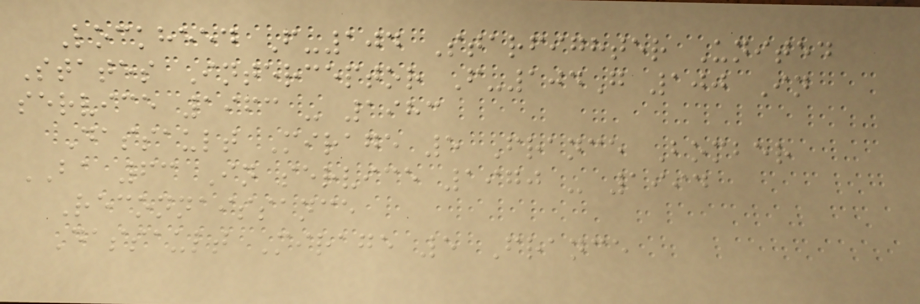Lockheed F-104 Starfighter United
States Interceptor F-104G 100 In
service 1963 - 1983
Dassault Mirage 5 France Bomber
BA 63 In service 1970 - 1994
Reconnaissance
Dassault Mirage 5 France
